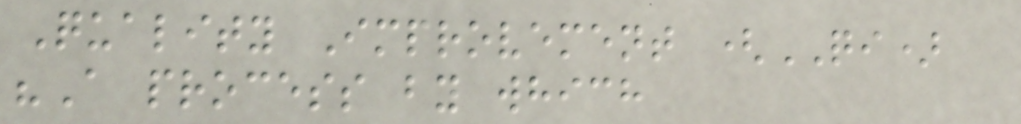Quality Improvement (QI)
"A process by which
